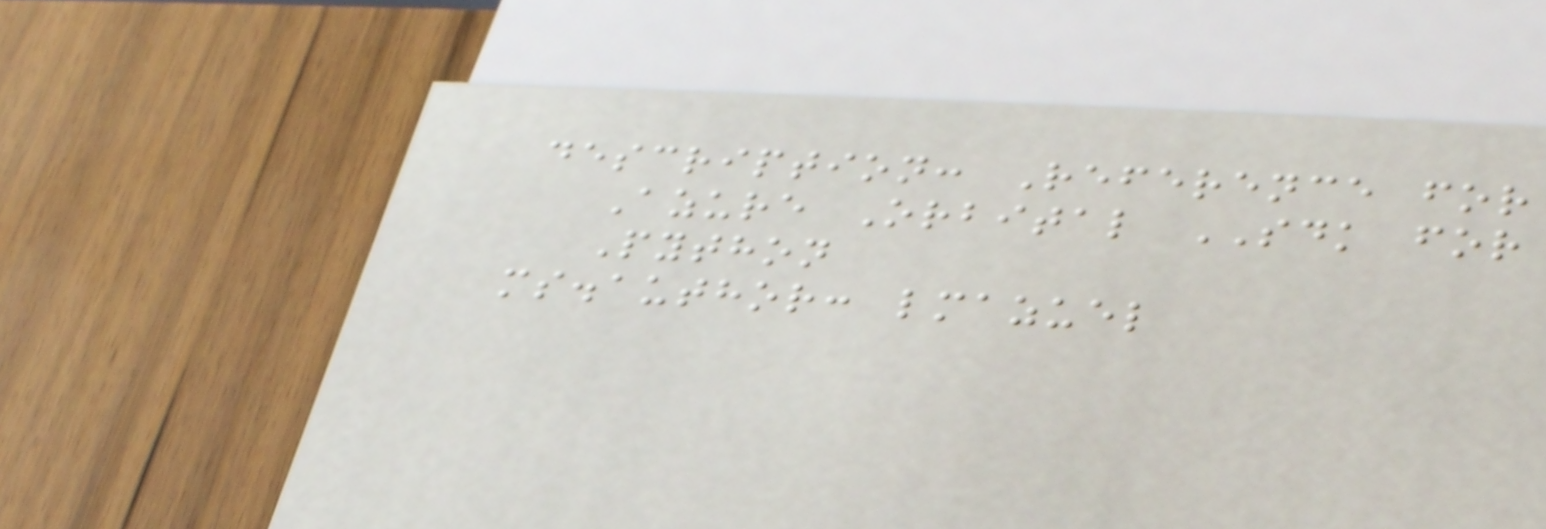description: Reference for
Azure Orbital SDK for
Python
ms.author: lmazuel
